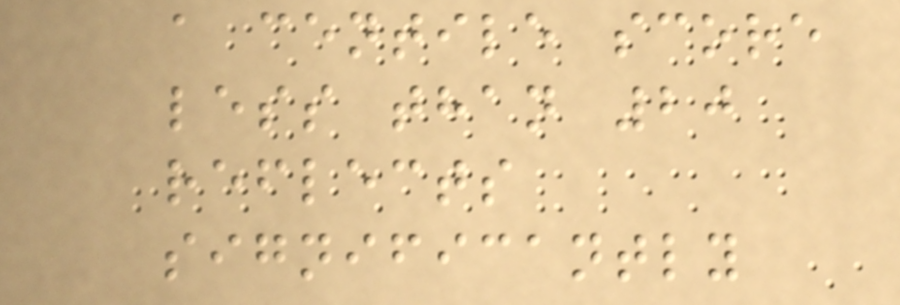a centile score
less than 20
reflects
significantly
